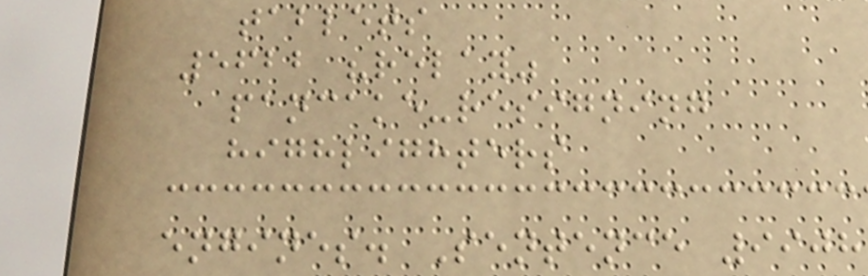tablets
5622 "relay"
pancake-resigning
highlighters
engines. Sentence 9908
